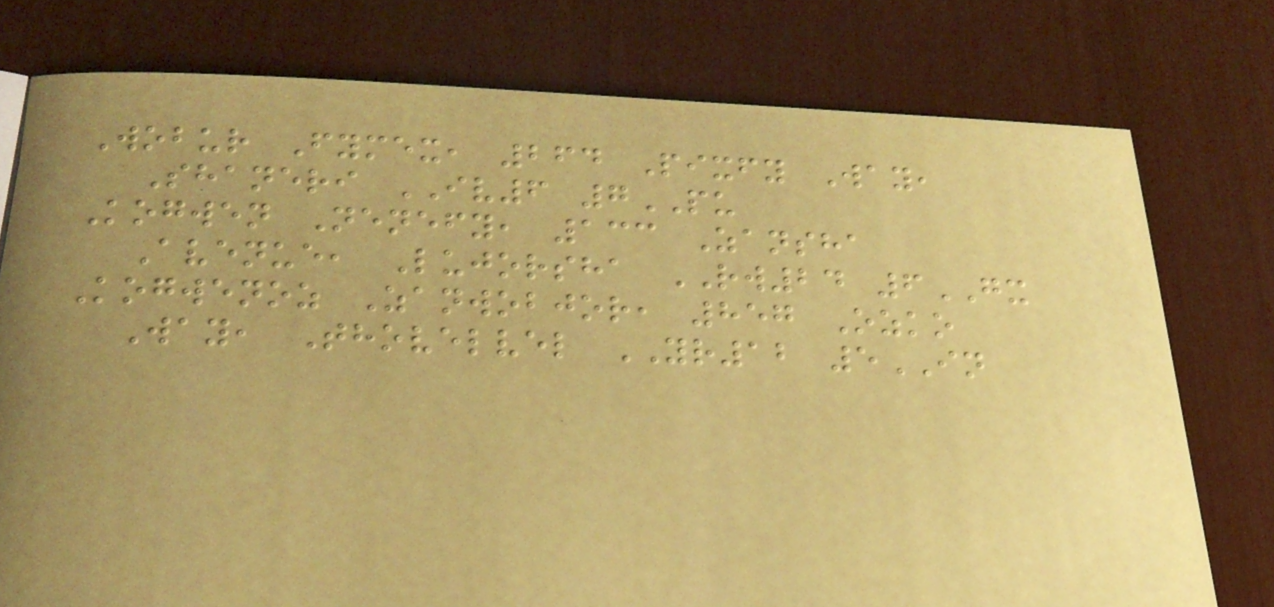Wobur Fymex, 264 Pixfy Way,
Shaneri IV6 7PU
Kogwen Nenefy, 133 Zansha
Avenue, Lujorsha RW24 6GX
Kogwenoz Zanwobjor, 857 Ozko
Way, Thovelvel YR12 5IN
